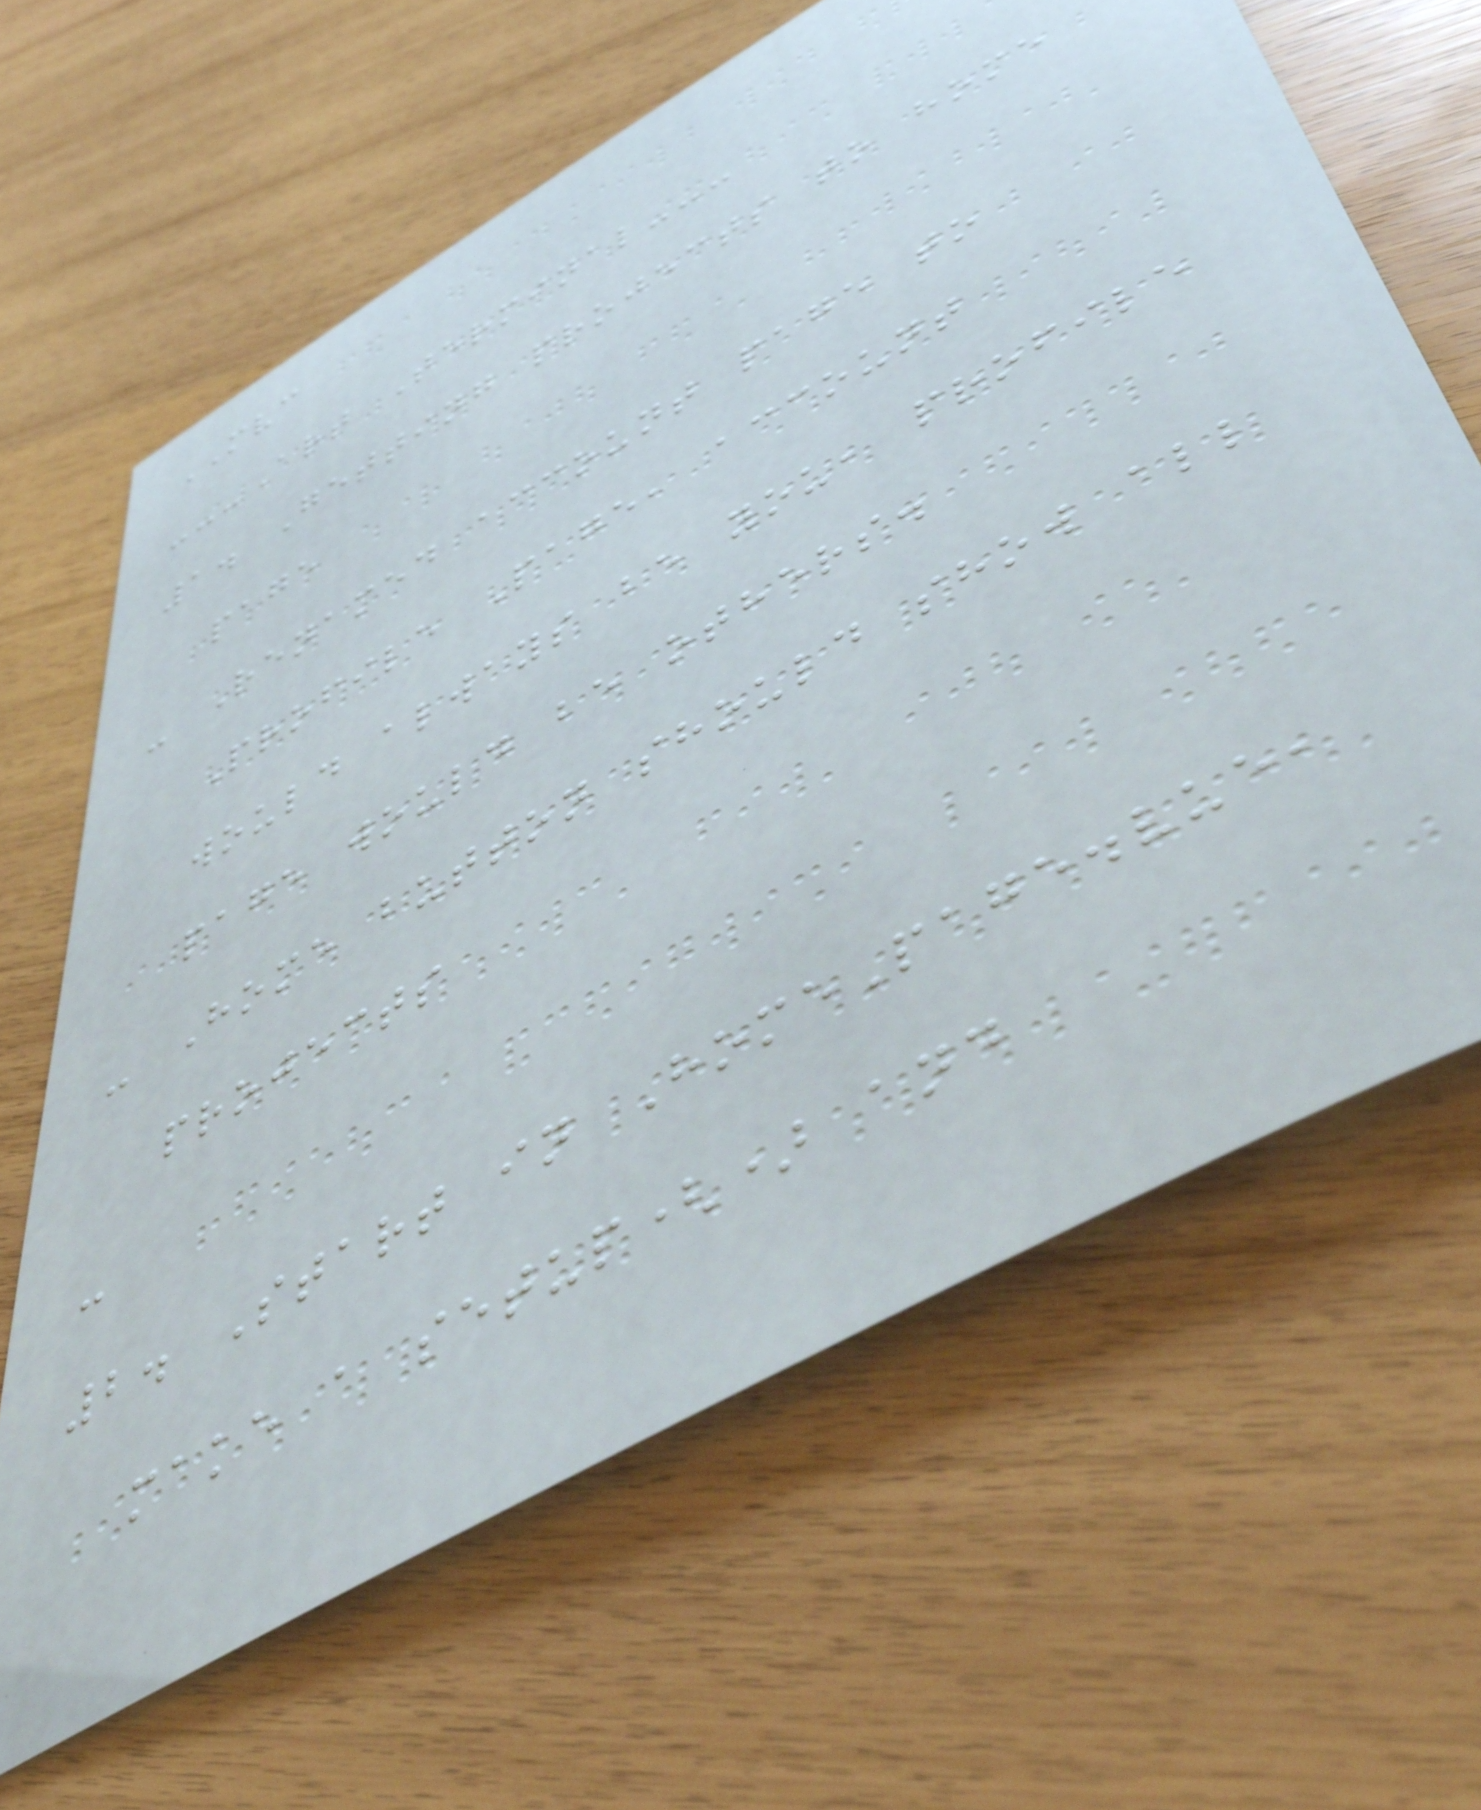MVC
---Art Terminal---
1. Getting projects to home
page
- Renamed account page to
Profile Page, account
would always be you, profile
page would be others.
- Home button should show all
projects
-
2. Start in HomePage.vue,
make a setup() and
